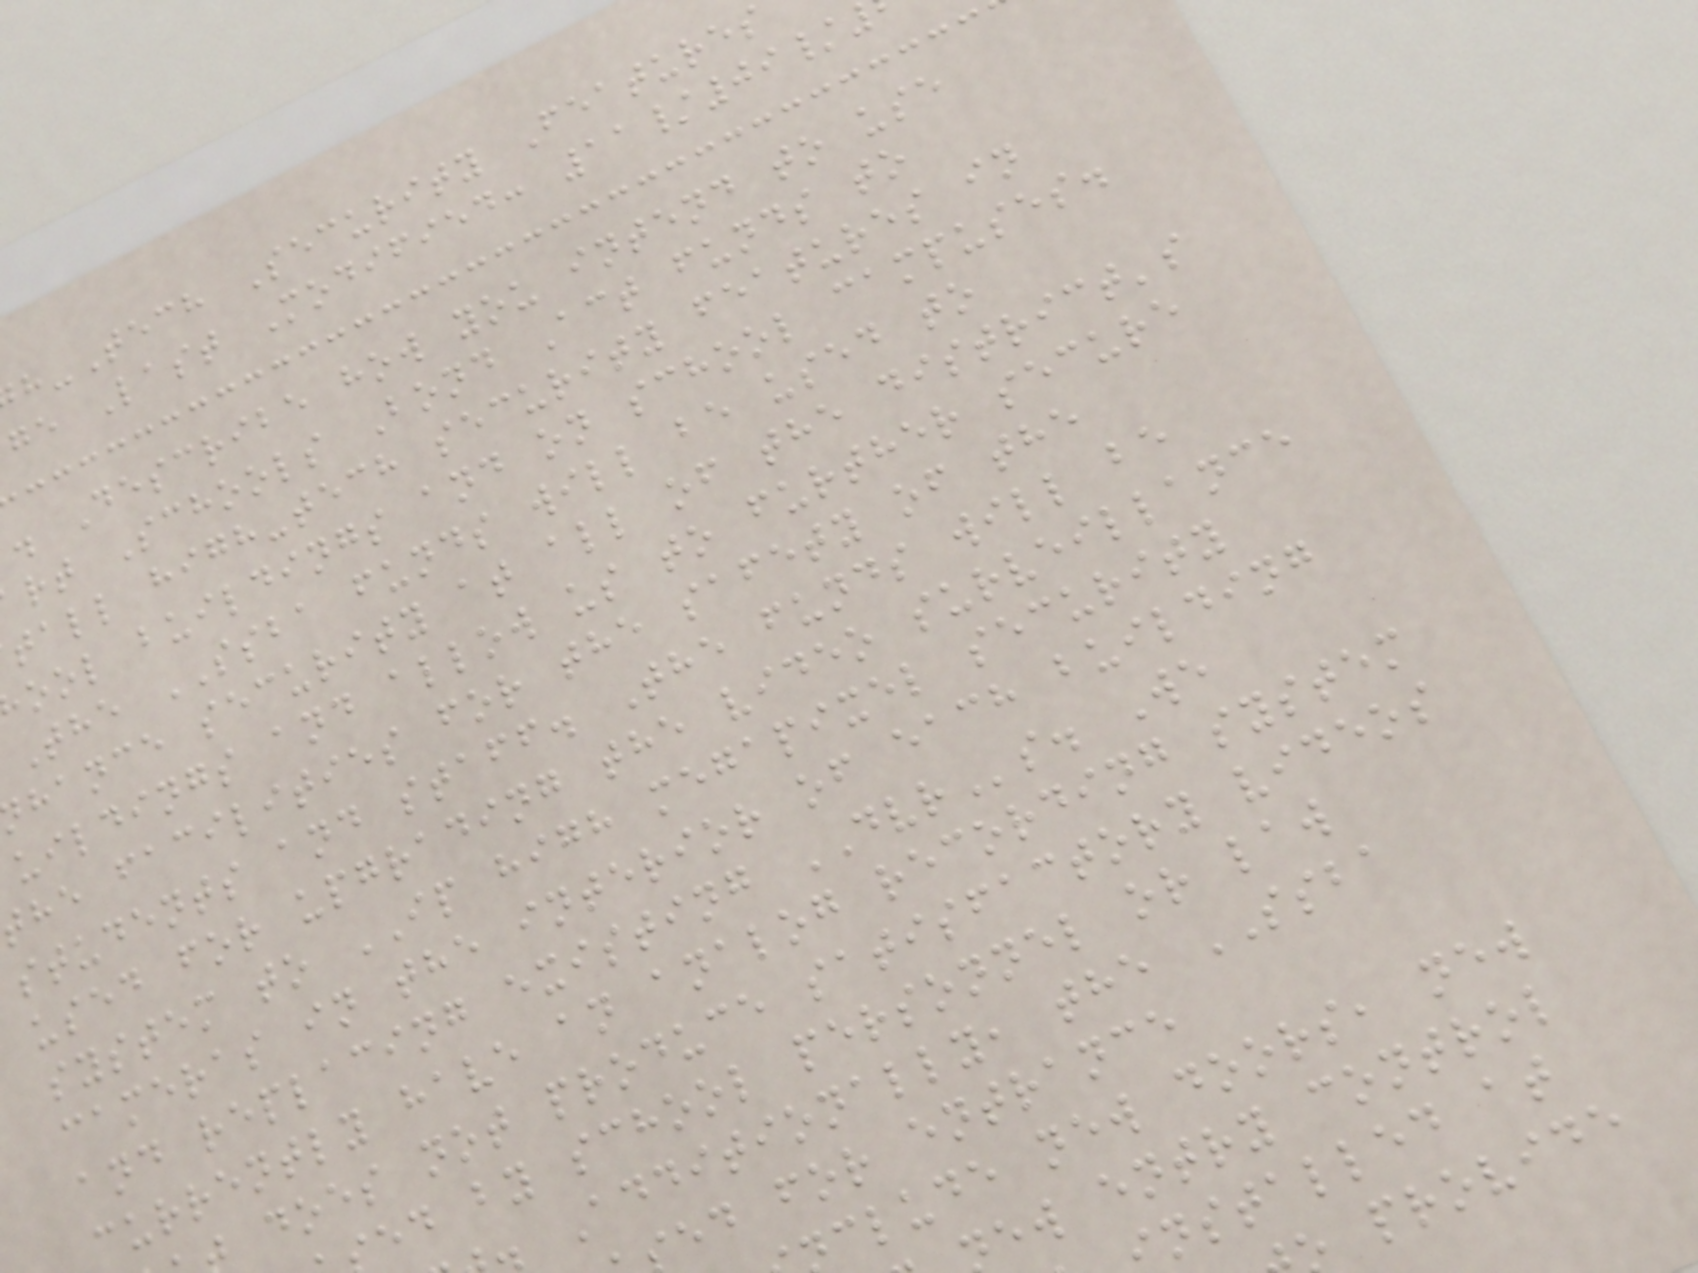h-Tech Security Features
ge Last Modified: 11/09/
. Describe how you intend to use
rt Schools Bond Act funds to
tall high-tech security features in
ool buildings and on school campuses.
The SSBA funds will be used to
hance security at all of the district's
uildings and allow us to further secure
he facilities for the safety of the
students and staff. The funds will be
used for upgrading the video surveillance
system to IP high megapixel security
cameras in the interior of each building
and replacing existing DVRs. We
currently have an analog recording system
does not produce satisfactory videos
ed by school personnel or law
Additionally, the SSBA
ed for entrance
clude new doors, new
ew entry control
nstalled at
